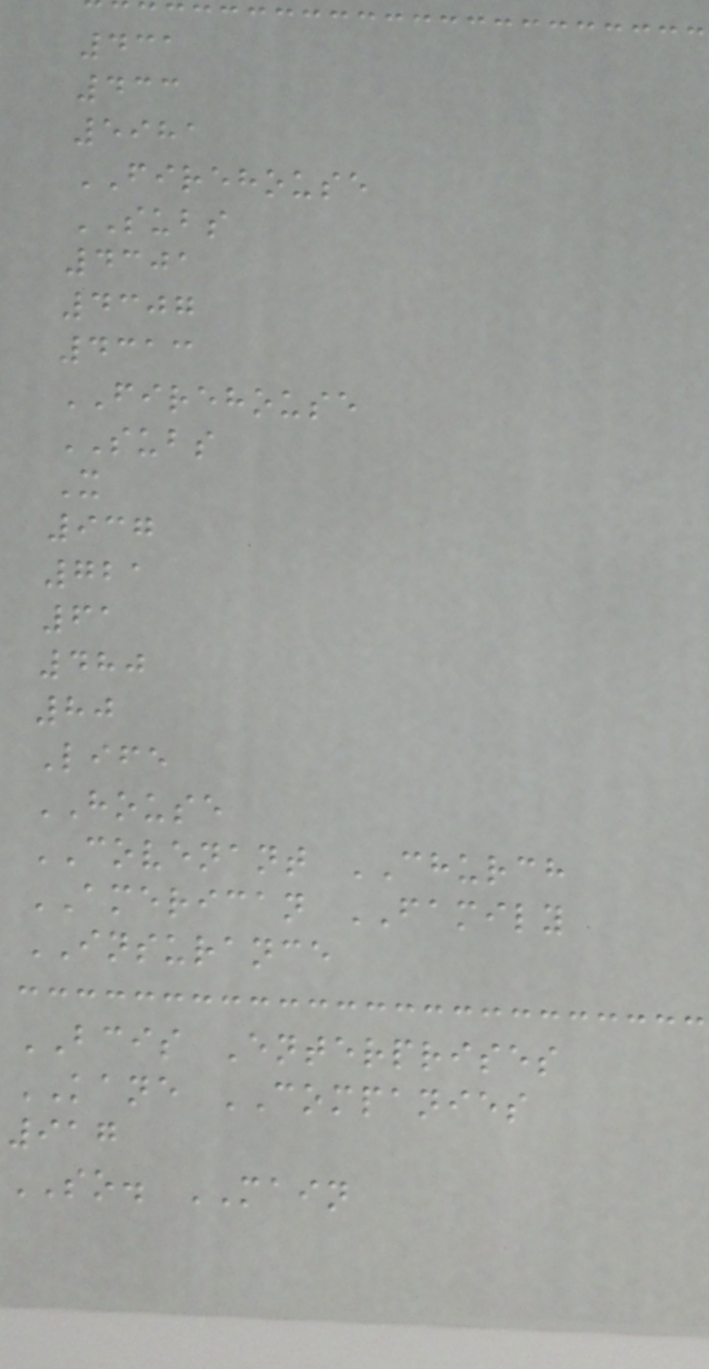431
433
5981
FIREHOUSE
SUBS
4301
4307
4313
FIREHOUSE
SUBS
X
937
721
61
480
80
Life
HOUSE
COVENANT CHURCH
AMERICAN FAMILY
INSURANCE
BCIS Enterprises
KANE COMPANIES
917
SO. MAIN
